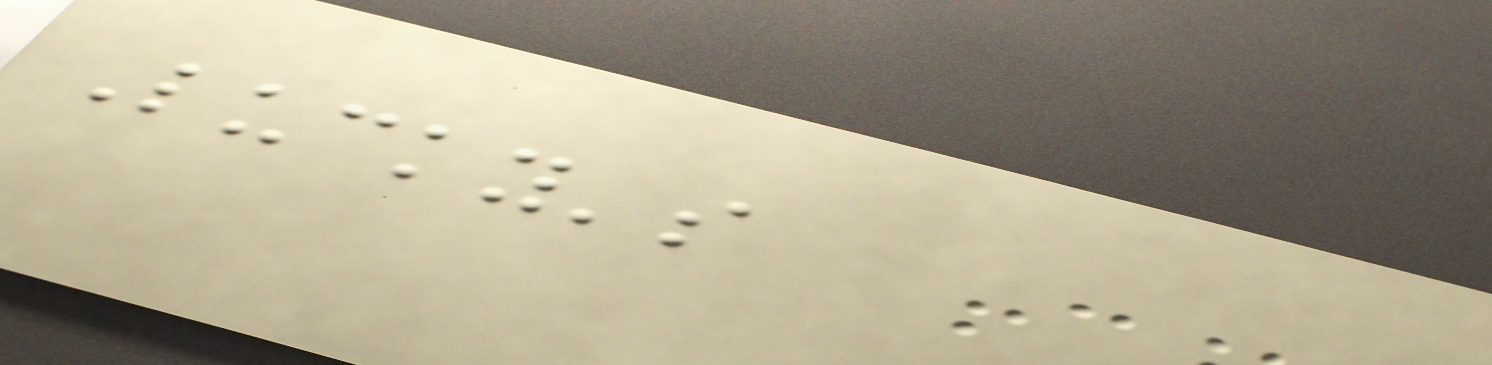Lucky's
